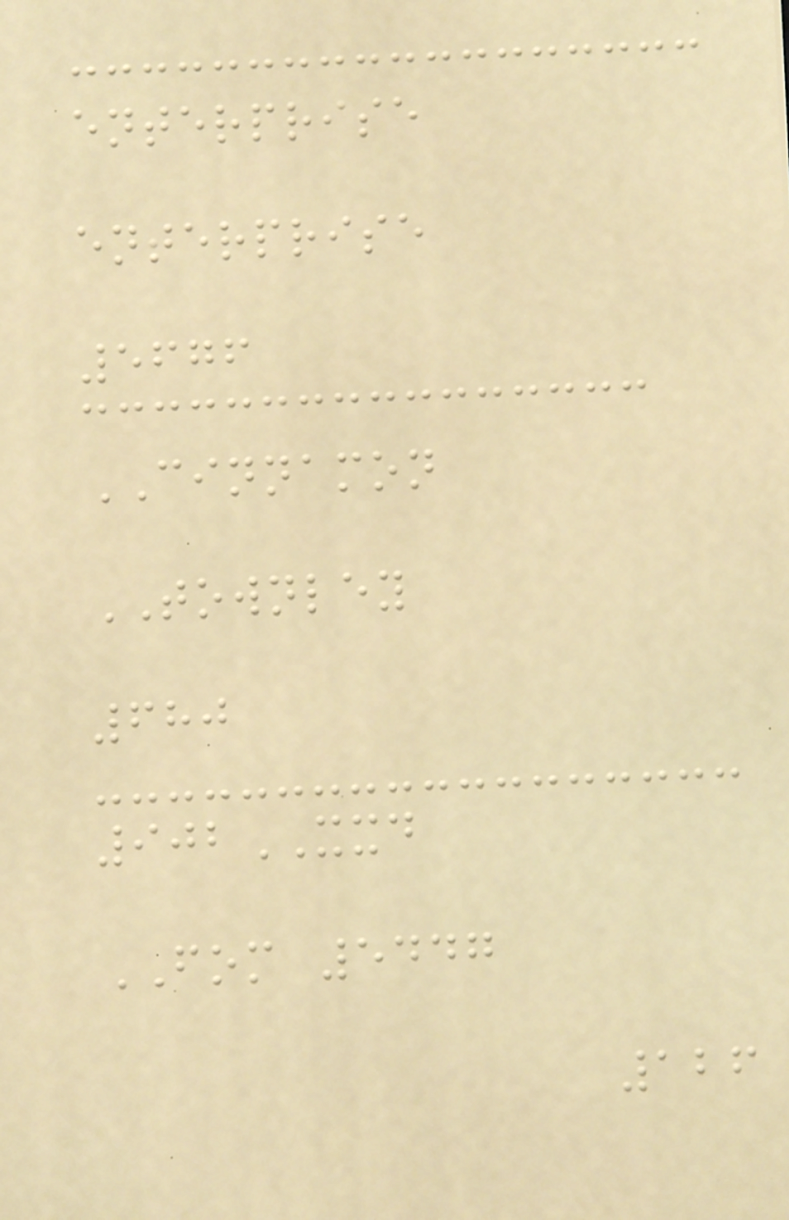enterprise
enterprise
5676
CINNAMON
TOWNLEY
680
902XXD
FOM 5447
126
